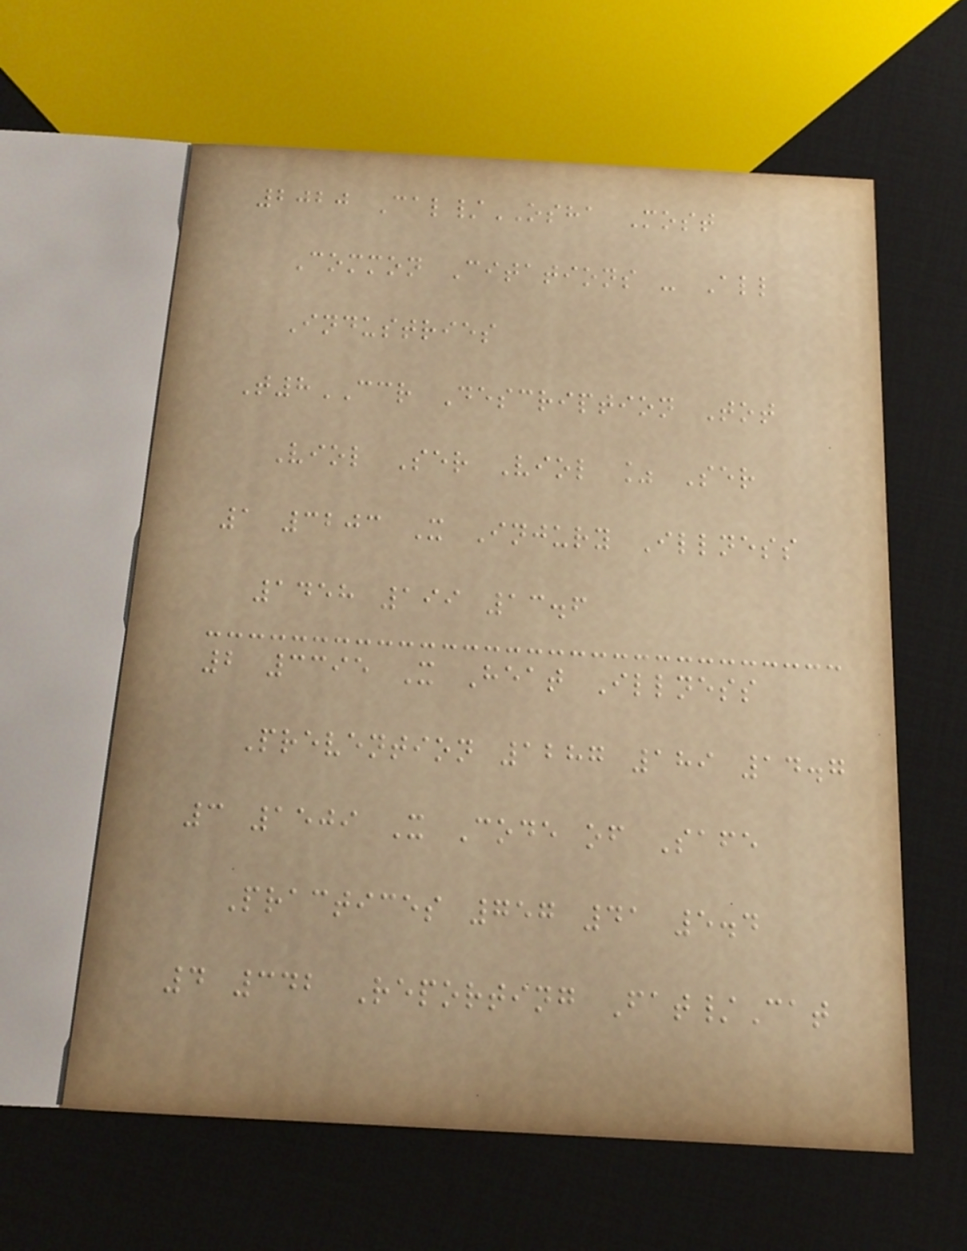2020 Cal/OSHA Most
Common Citations - All
Industries
T8CCR Description Tot
Viol Ser Viol % Ser
1 3203 X Injury Illness
1458 199 13.6
2 3395 X Heat Illness
Prevention 1287 189 14.7
3 1509 X Code of Safe
Practices 757 41 5.4
4 342 Reporting Fat/Cat
